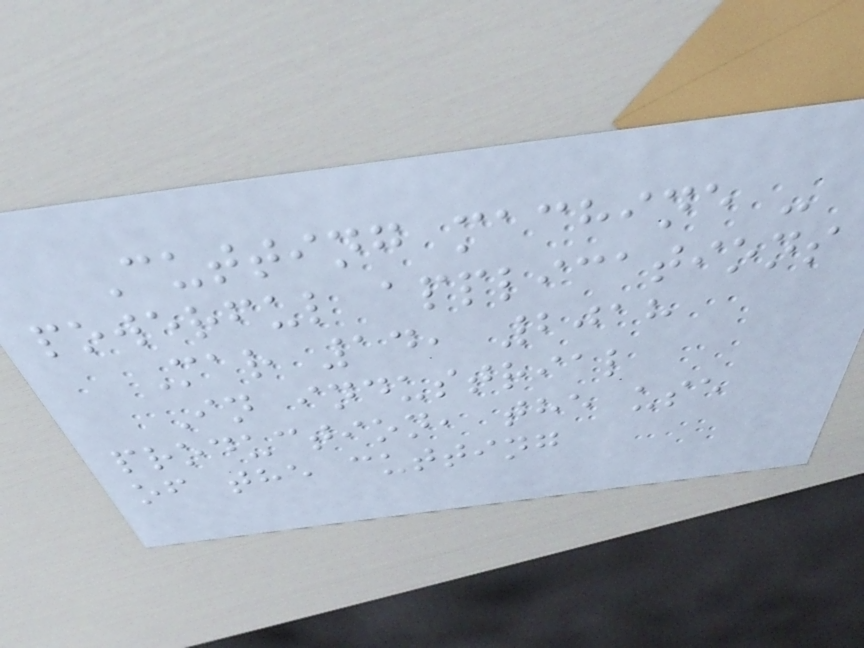Cutting machine -
powerful applications
Mar 14, 2018
In industrial
production, the use
of the cutting
